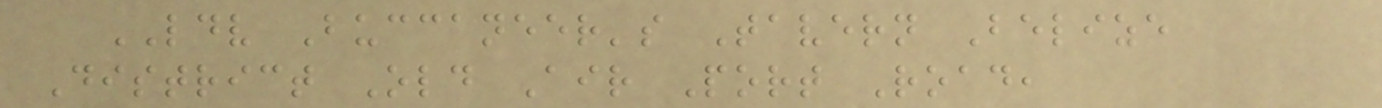LDV Buccaneer's Tavern Belize
District Old Air Port Road,
